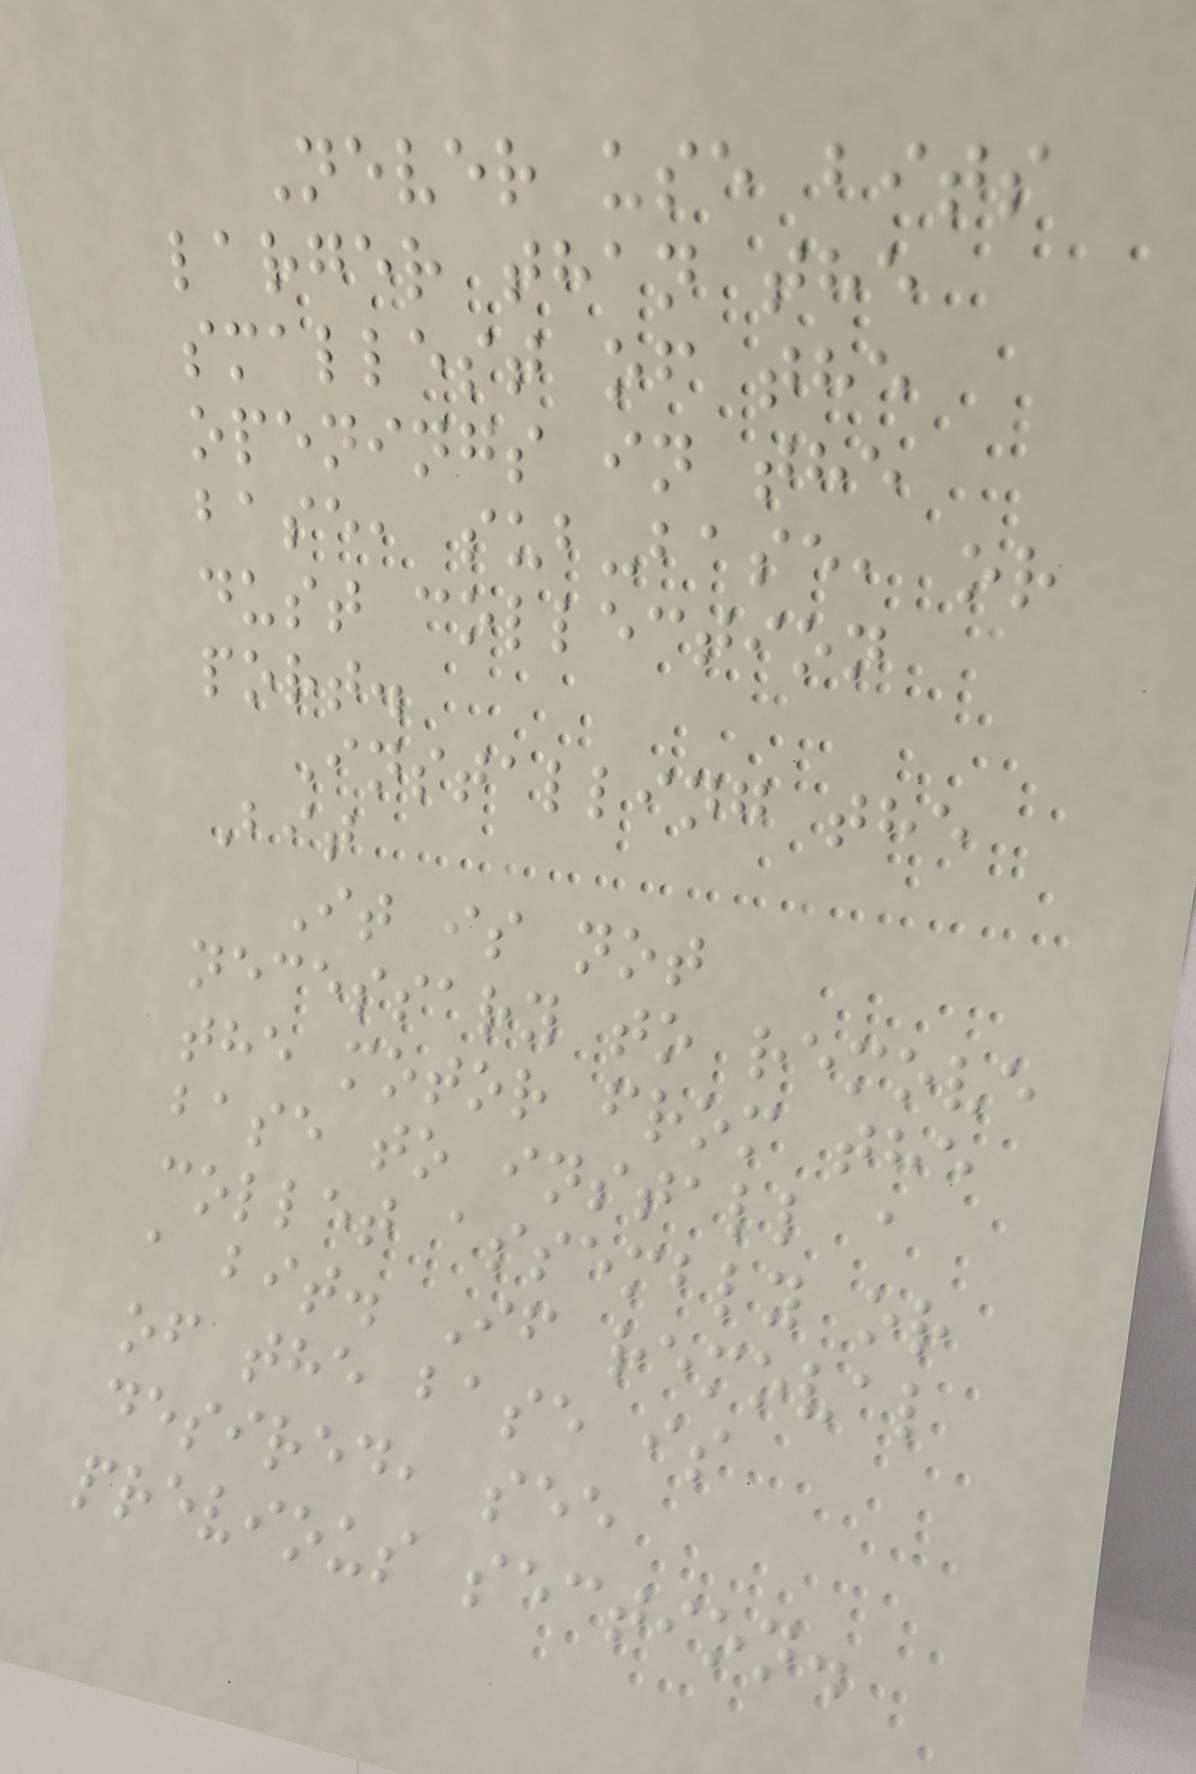Never use bits
larger than the
smallest of the
openings in the
base, sub-base, or
dust collection
port.
Installing the
Bit
It is not
necessary to remove
the motor from the
base to install a
collet assembly or
a bit. If removal
of the base is
desired, see
previous section.
